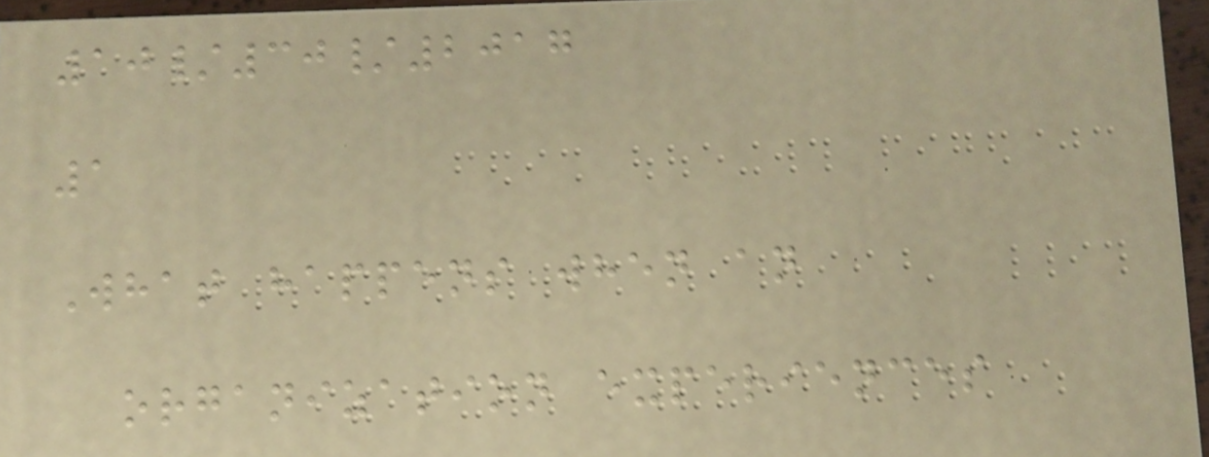10/30/2017
1
What happens when an
organization experiences
